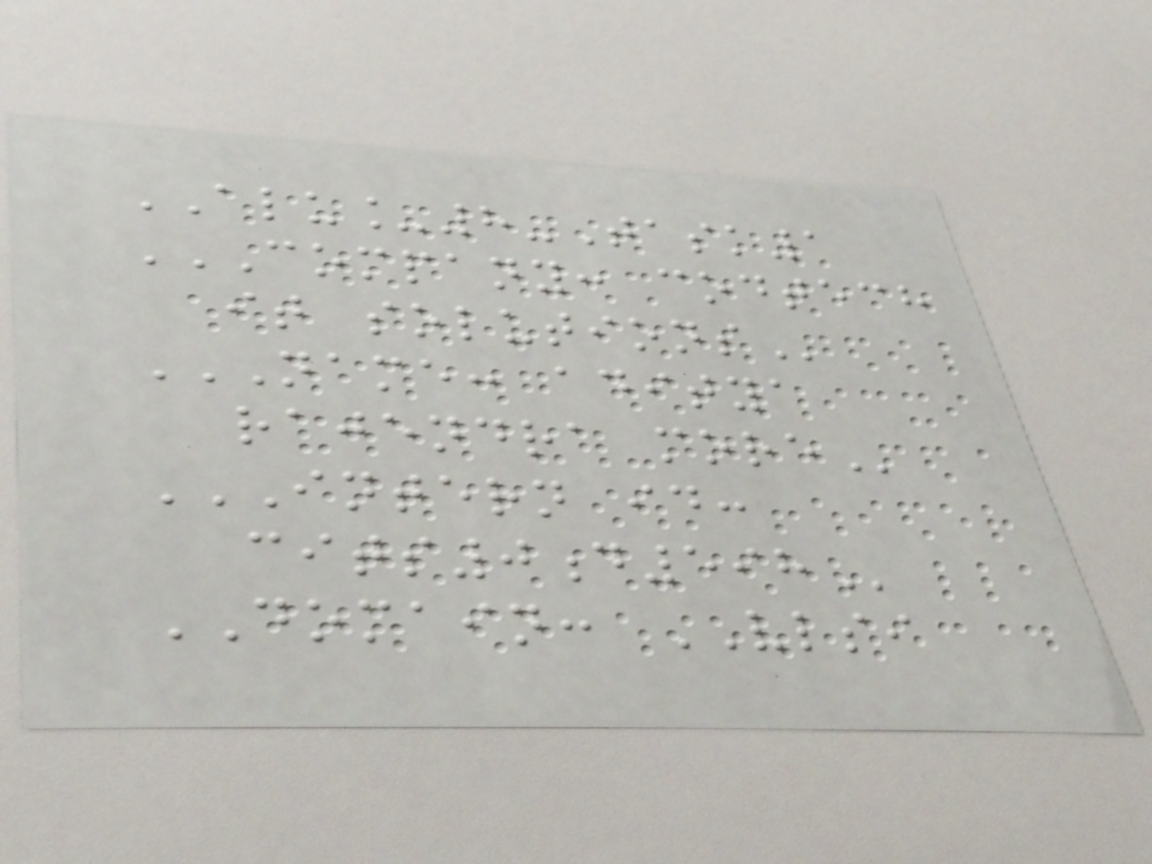ALU_8-Task1
COMPANY: CODTECH
IT SOLUTIONS
NAME: ADITYA
RAJENDRA MORE
INTERN ID:
CITS0D598
DOMAIN: VLSI
